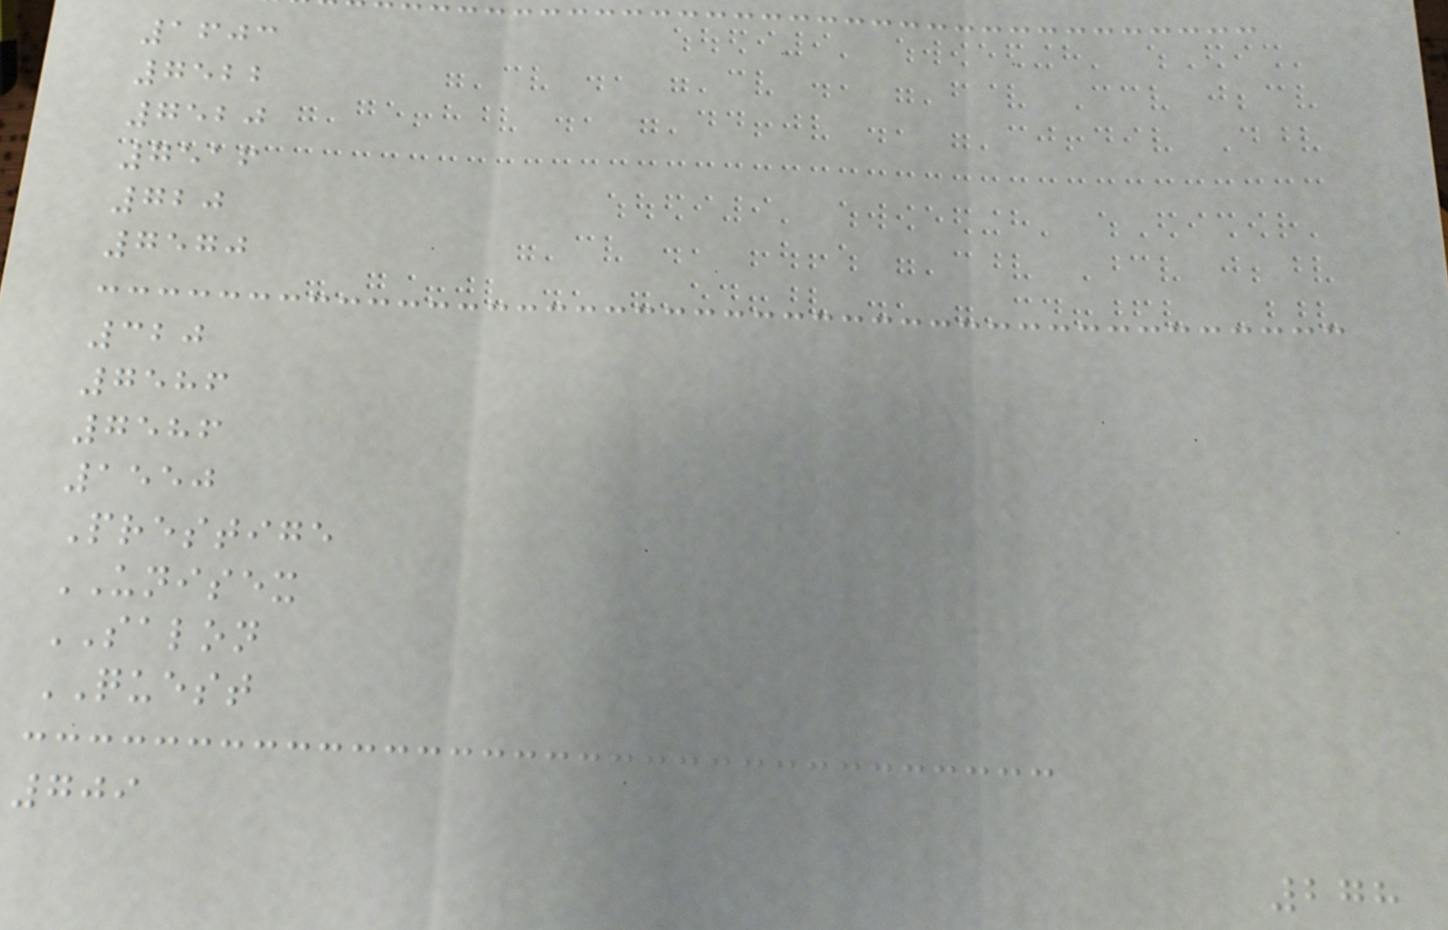1603
7522
7520
7516
720
7570
320
7586
7586
1550
Prestige
UNISEX
SALON
QUEST
709
278
